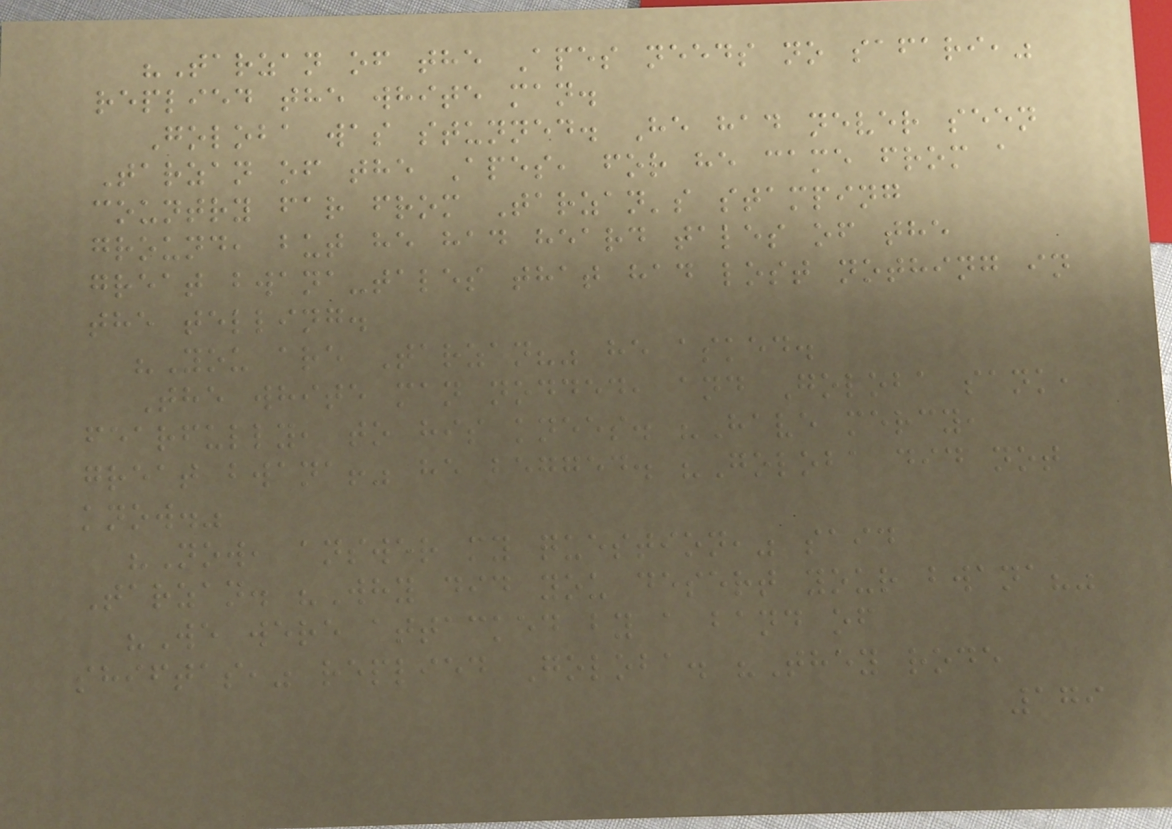"Tarzan of the Apes needs no safari,"
replied the white man.
Goloba was stunned. He had never seen
Tarzan of the Apes, for he came from a
country far from Tarzan's stamping
ground, but he had heard tales of the
great bwana-tales that had lost nothing in
the telling.
"You are Tarzan?" he asked.
The white man nodded, and Goloba sank,
fearfully, to his knees. "Have mercy,
great bwana!" he begged. "Goloba did not
know."
"Now, answer my question," said
Tarzan. "Why did you desert your bwana?"
"We were attacked by a band of
shiftas," replied Goloba. "They rode
179
